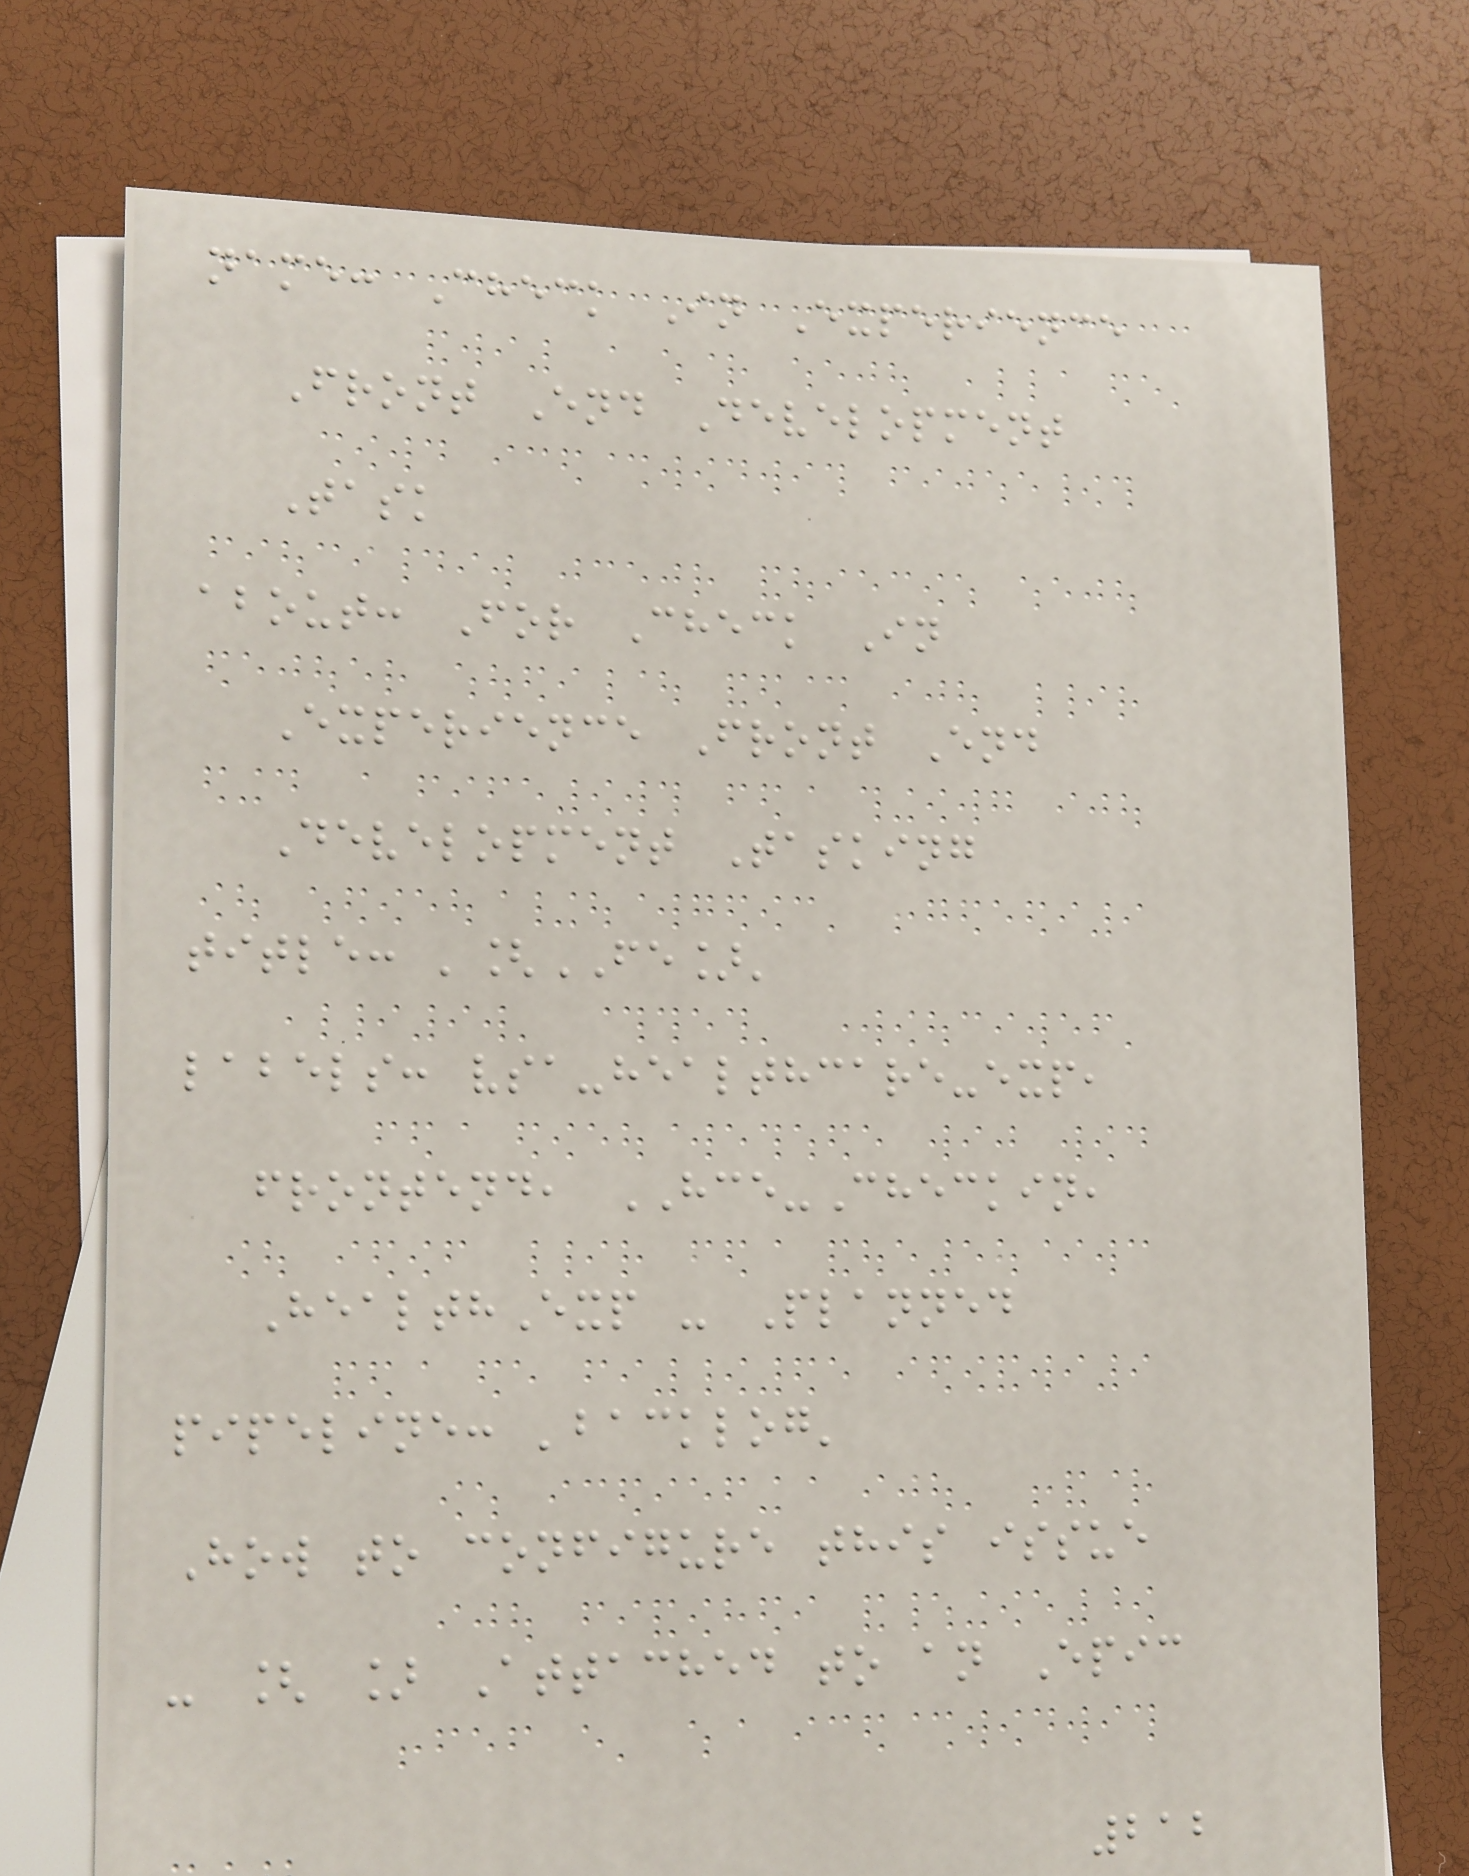name: Check In Experience
Front End Development
Task
about: For Check In
Experience Front End
Development Tasking
title: '[FE]'
labels: vsa-healthcare-exp,
frontend, HCE-Checkin,
HealthExp - Planned
pipeline: 'backlog'
How to configure this issue
- [ ] Attached to an Epic
212
